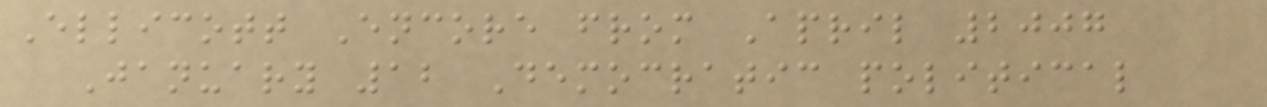Ellicott Encore from April 2007
January 12 Democratic political
